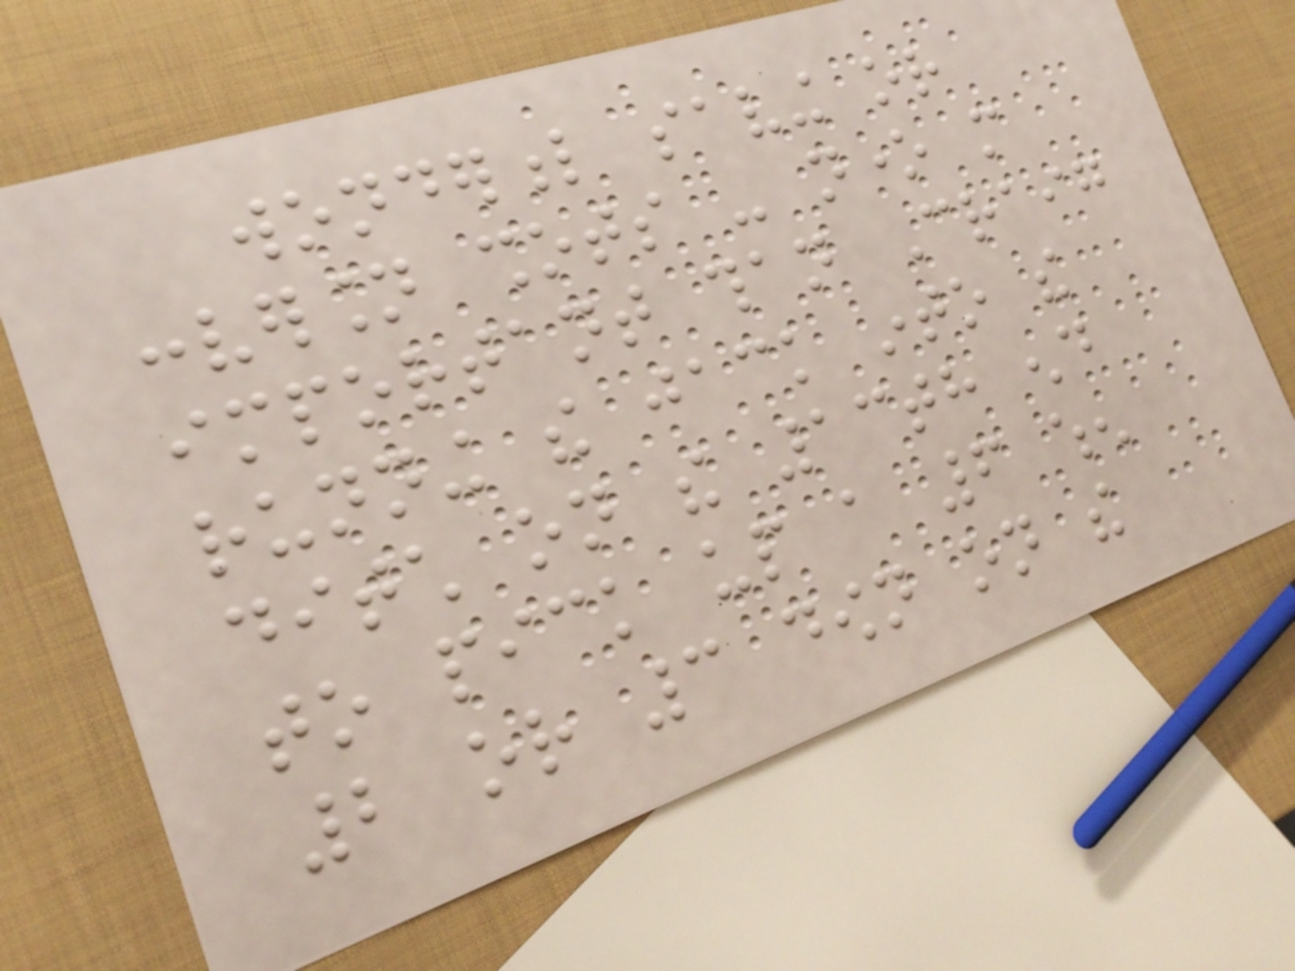wonderful saving or
conversion shots - none more
important than Craig
running the jack into the
ditch on the 13th end
to pick up a 6 when
2 or 3 down on the
